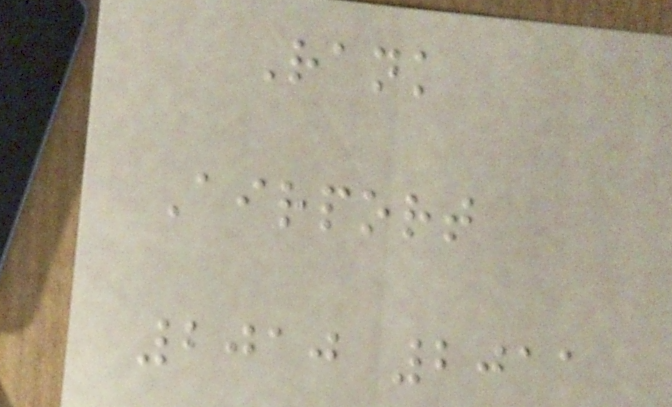Rank
Airport
2010 2011
